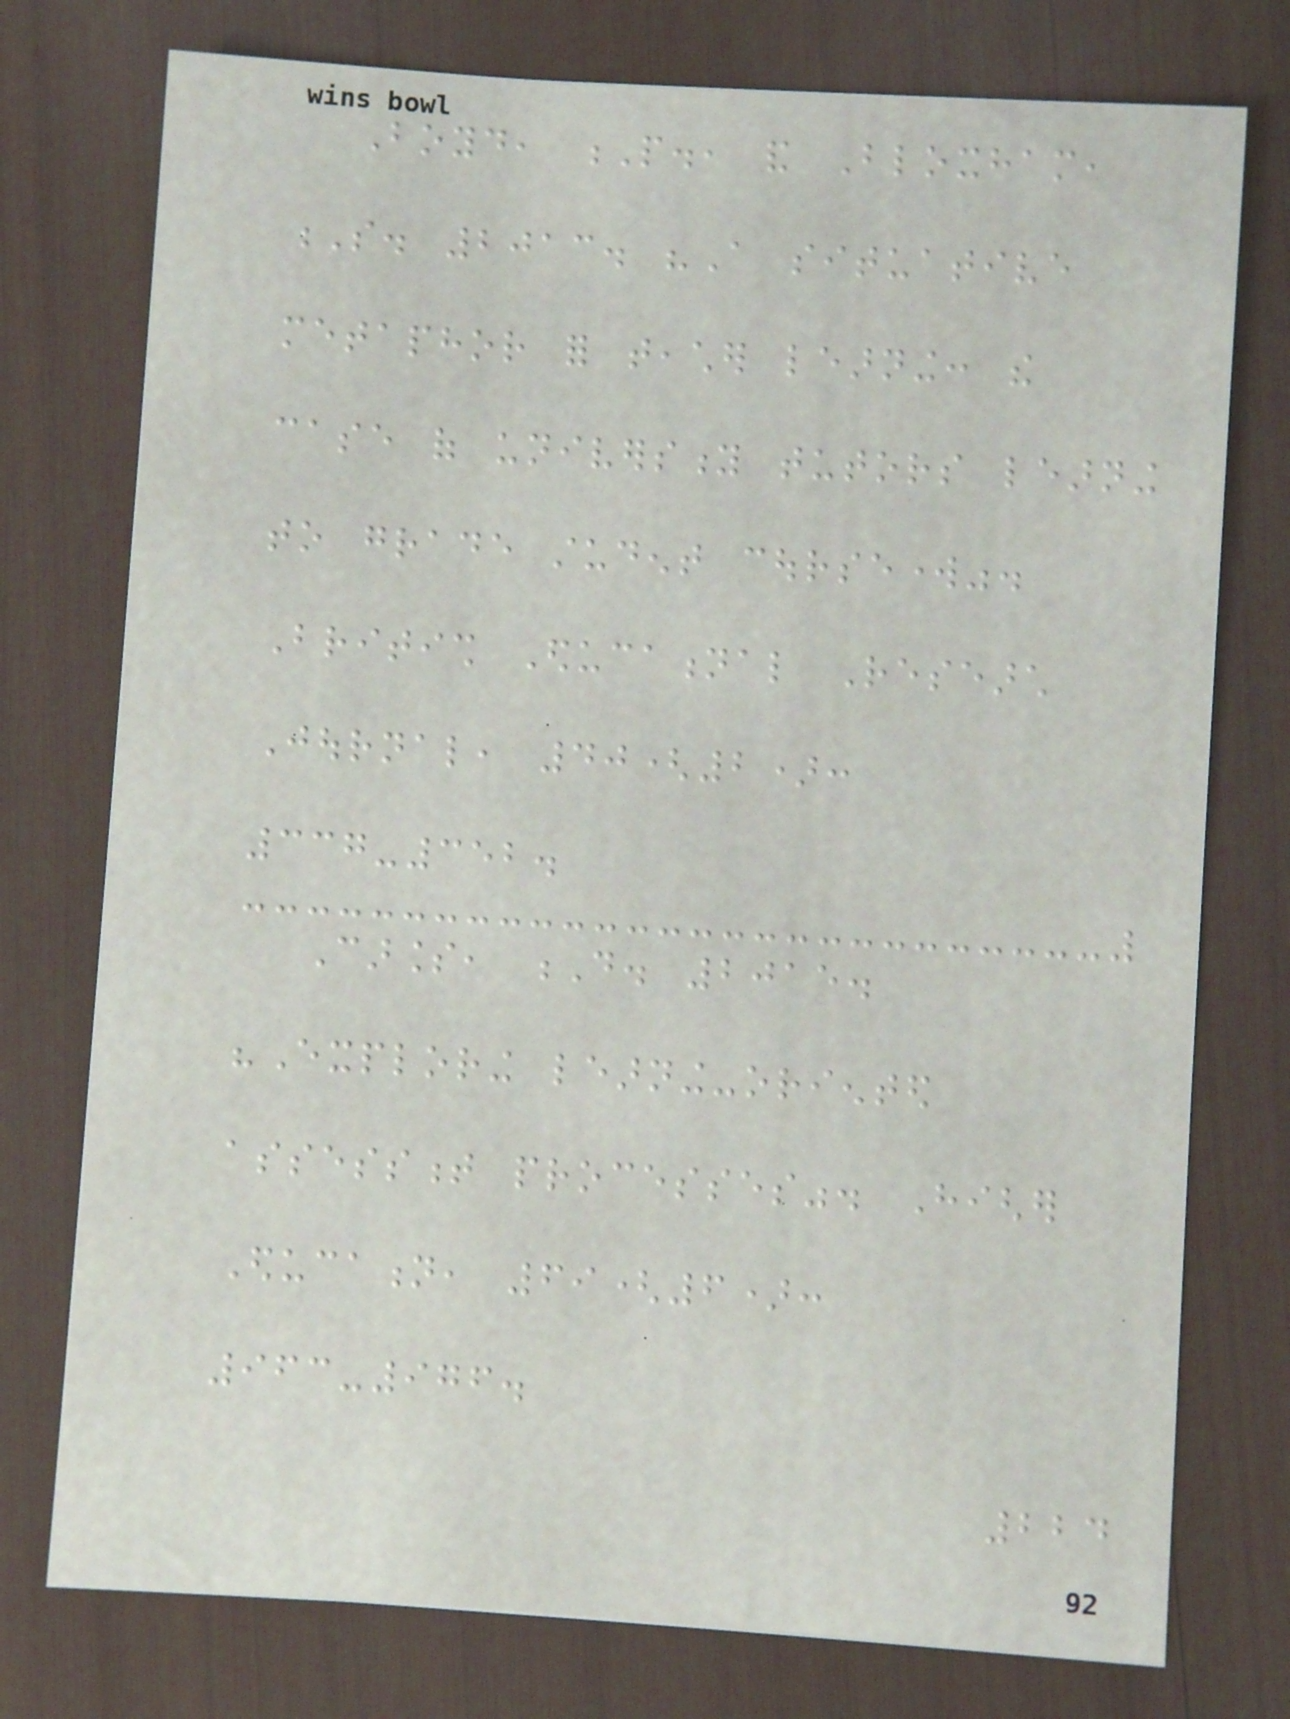Boyd, P., and Bloxham,
S. 2013. "A situative
metaphor for teacher learning: the
case of university tutors learning
to grade student coursework".
British Educational Research
Journal, 40(2):
337-352.
Carless, D. 2015.
"Exploring learning-oriented
assessment processes". Higher
Education, 69(6):
963-976.
224
